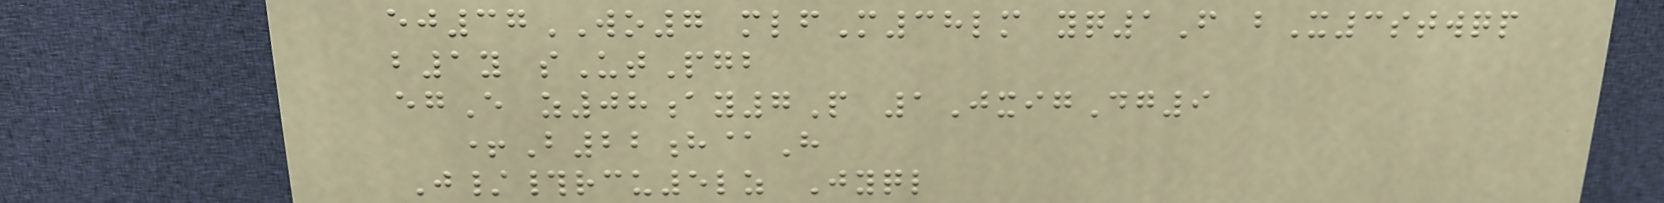ej37WO7 mlfM38lm yq1F bX3stwqp
b1y sUtPgb
egE z08ay7P 1JxigDg9
+B22h@H
J/#rcu5lz Jyql
